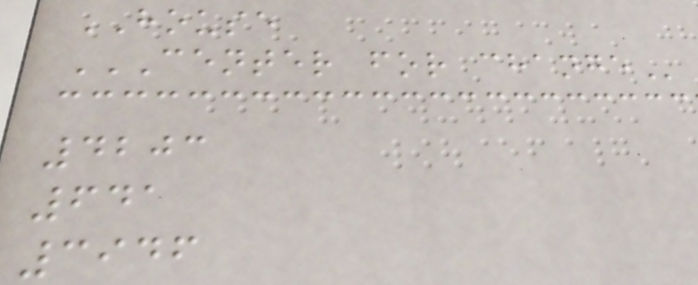HOUSE
CENTER FOR CHANGE
4203
641
3946
